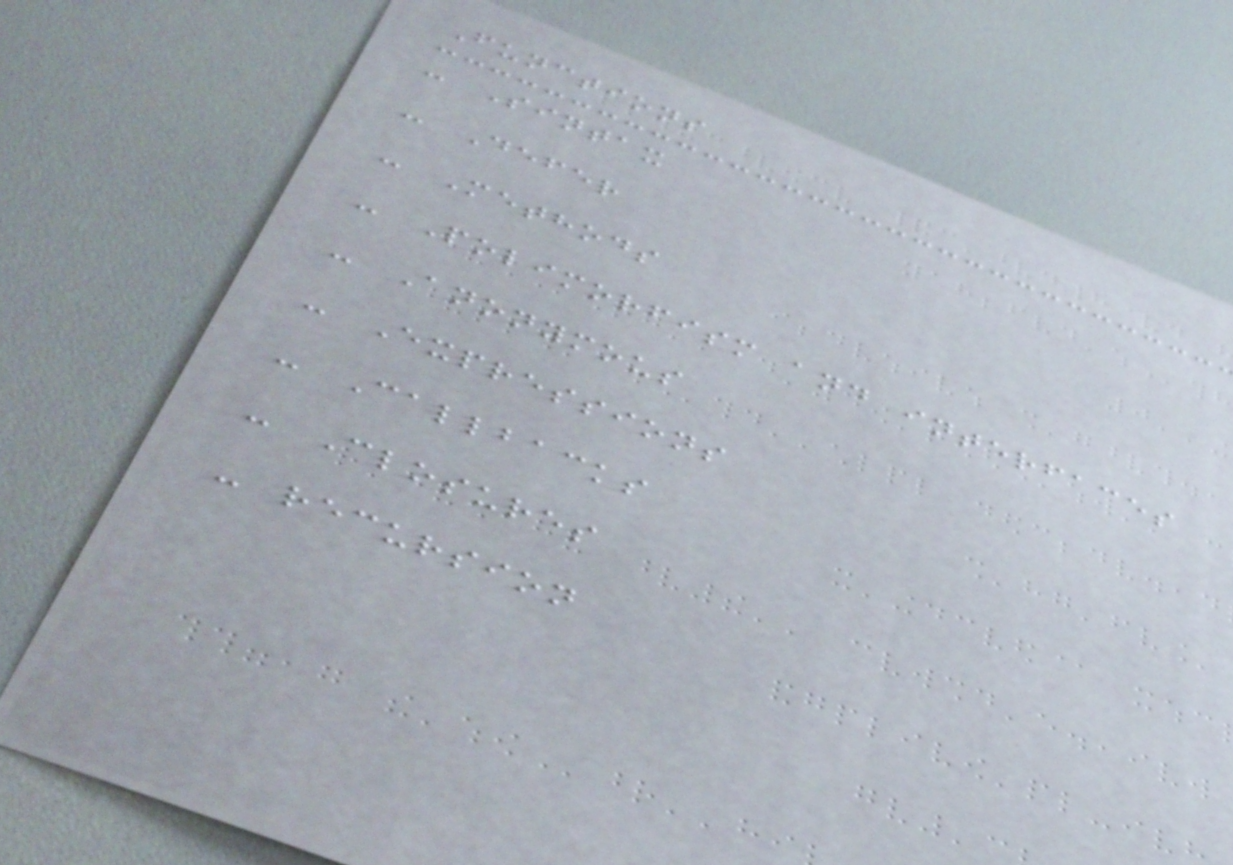Functions
- Sintax
- Defer
- Methods
- Polimorfism and interfaces
- Anonymous
- Expressions
- Callbacks
- Closures
- recursion
